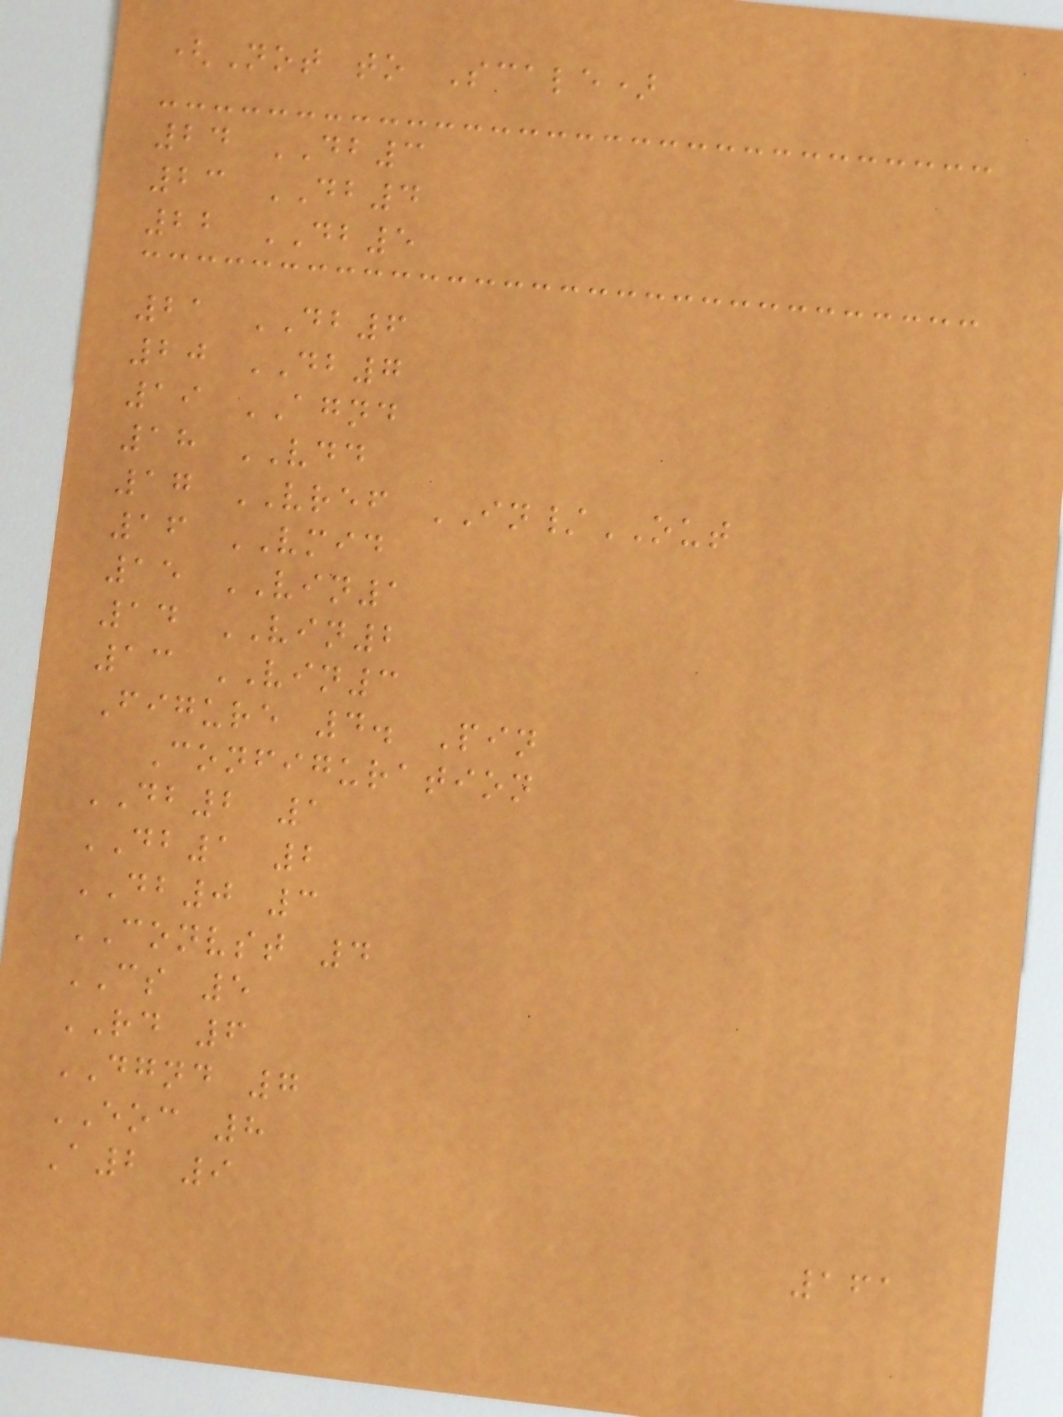(Not to Scale)
24 DB3
23 DB4
22 DB5
21 DB6
20 DB7
19 AGND
18 VDD
17 VREF IN/OUT
16 VMID
15 VIN1
14 VIN2
13 VIN3
Figure 4. Pin
Configuration
DB2 1
DB1 2
DB0 3
CONVST 4
CS 5
RD 6
DGND 7
EOC 8
A2 9
161
